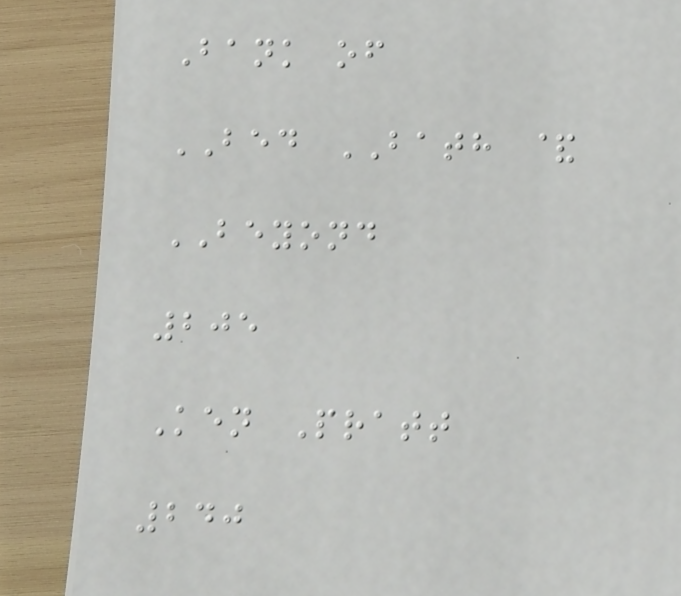Bank of
BED BATH &
BEYOND
205
Ken Pratt
240
